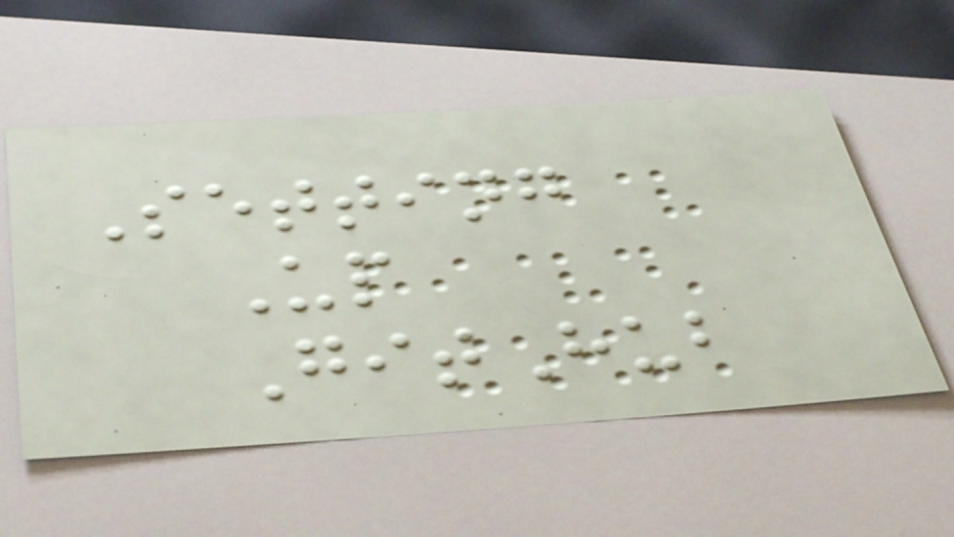Setting
Up
GitHub
